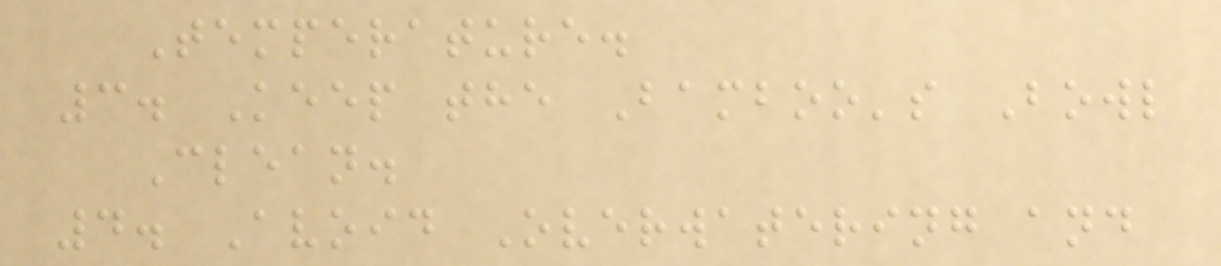Temperature.
3. Keep the Bamboo's Bowl
Clean.
4. Avoid Overwatering and
